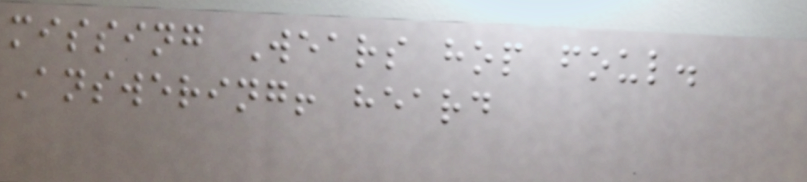missing Wears hop foul.
Answering! heard
